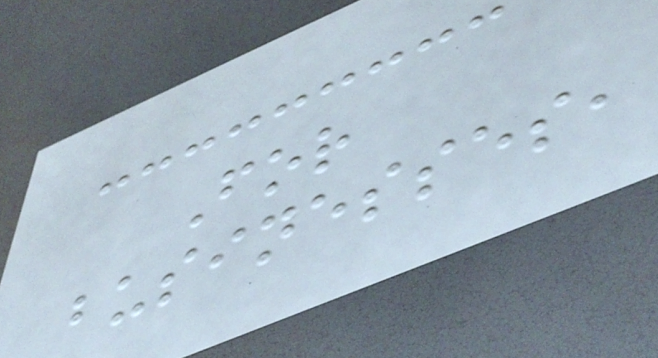For
businesses,
